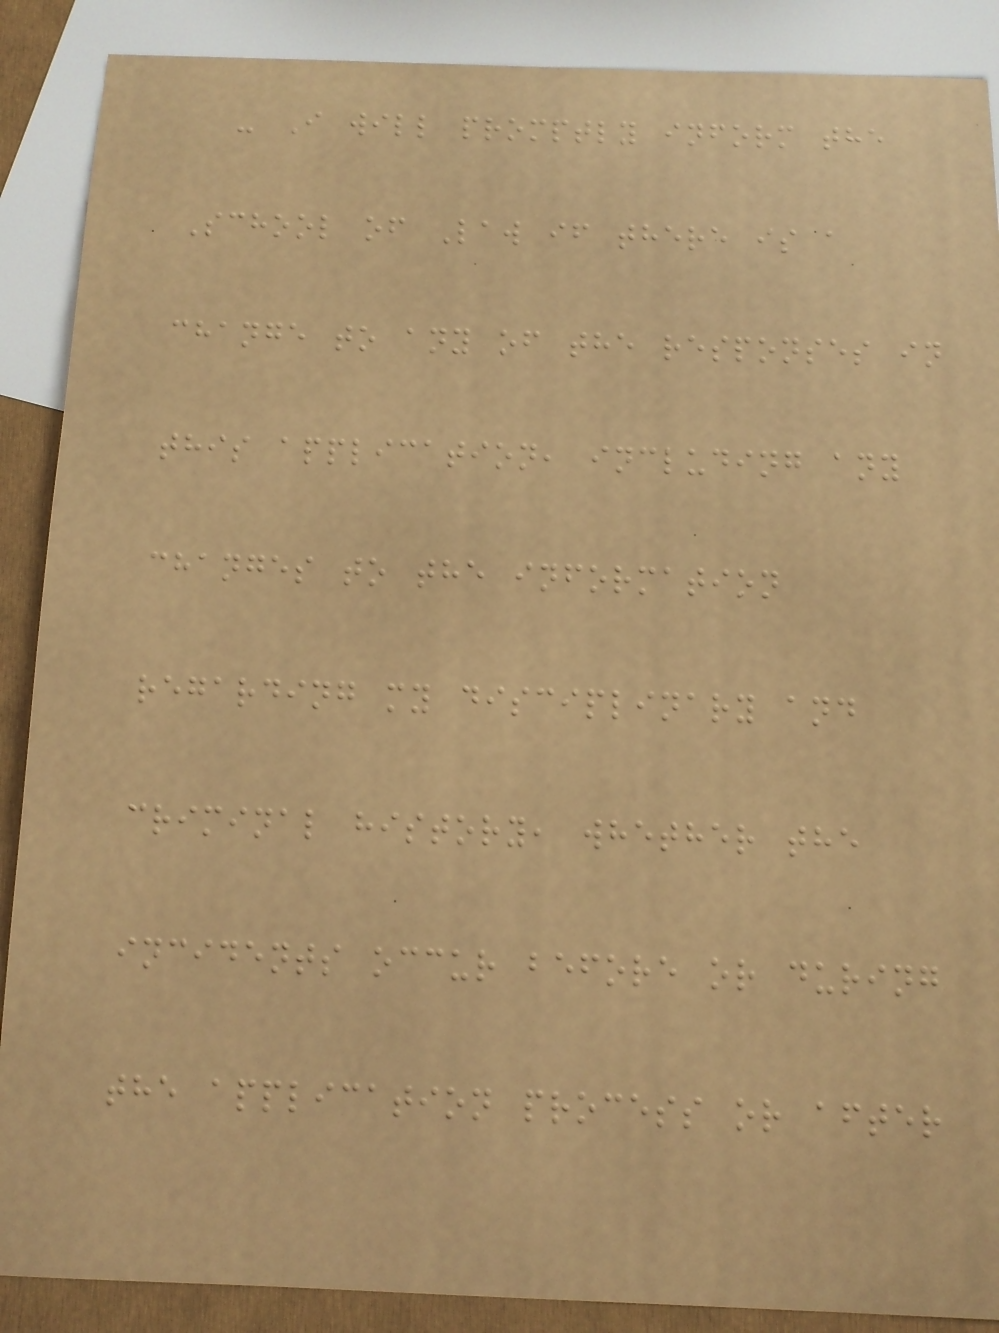- I will promptly inform the
School of Law if there is a
change to any of the responses in
this application, including any
changes to the information
regarding my disciplinary and
criminal history, whether the
incidents occur before or during
the application process or after
